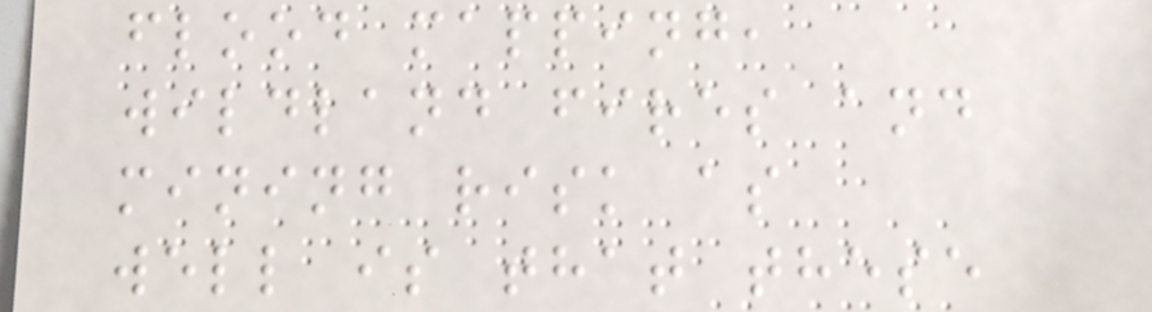flood mapping,
wildland fires and
mining risk as
well is that these
